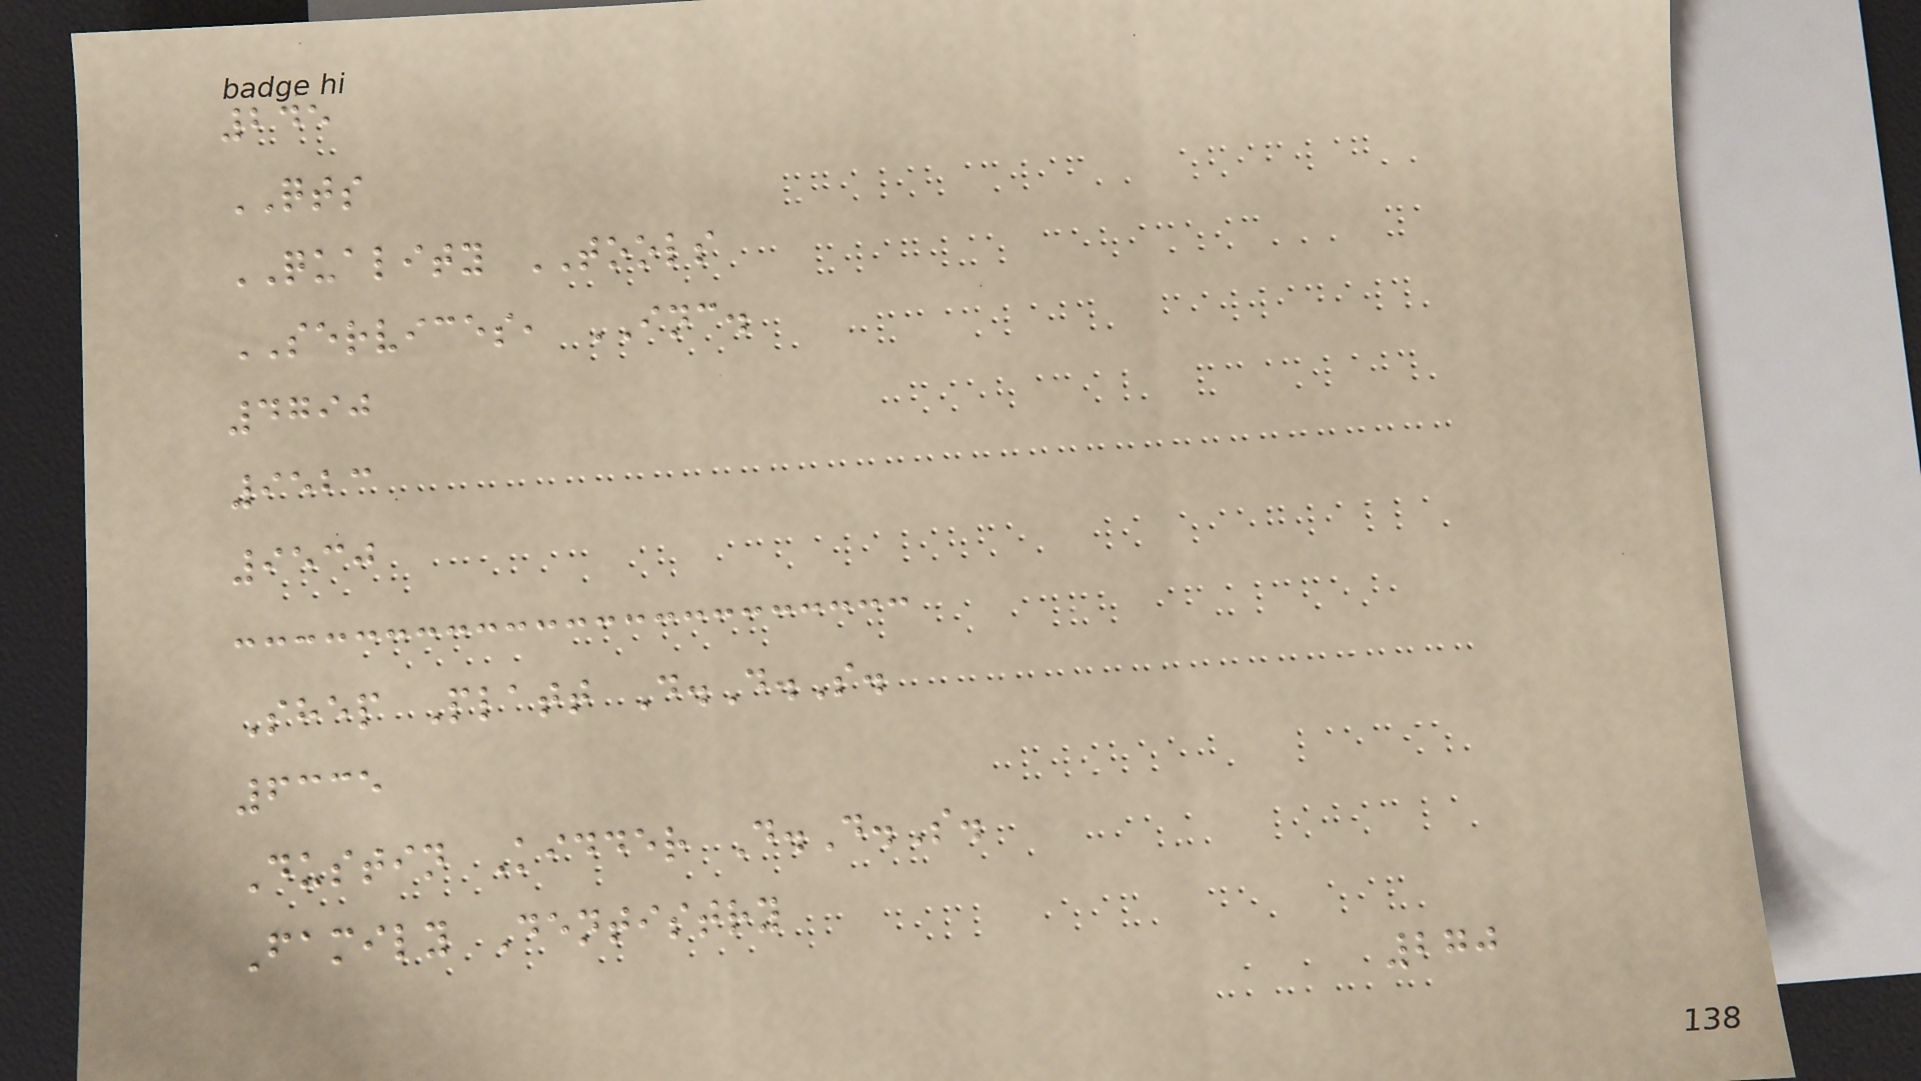245
QTS
QUALITY TOOLS
SERVICES, INC.
4790
9523
9530
Shep Platt D.D.S.
6335
Dustin Kidder D.D.S.
Family Dentistry
270
